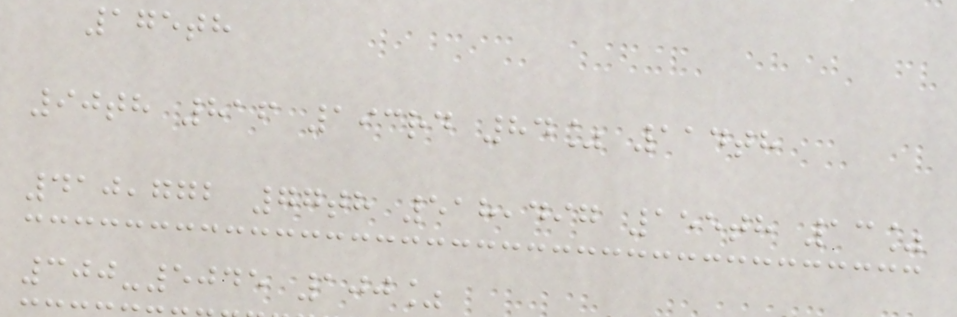175th
90th 816 193rd 84% 114th
410,772 77th 518,497 155th 13%
300-5045 100%
